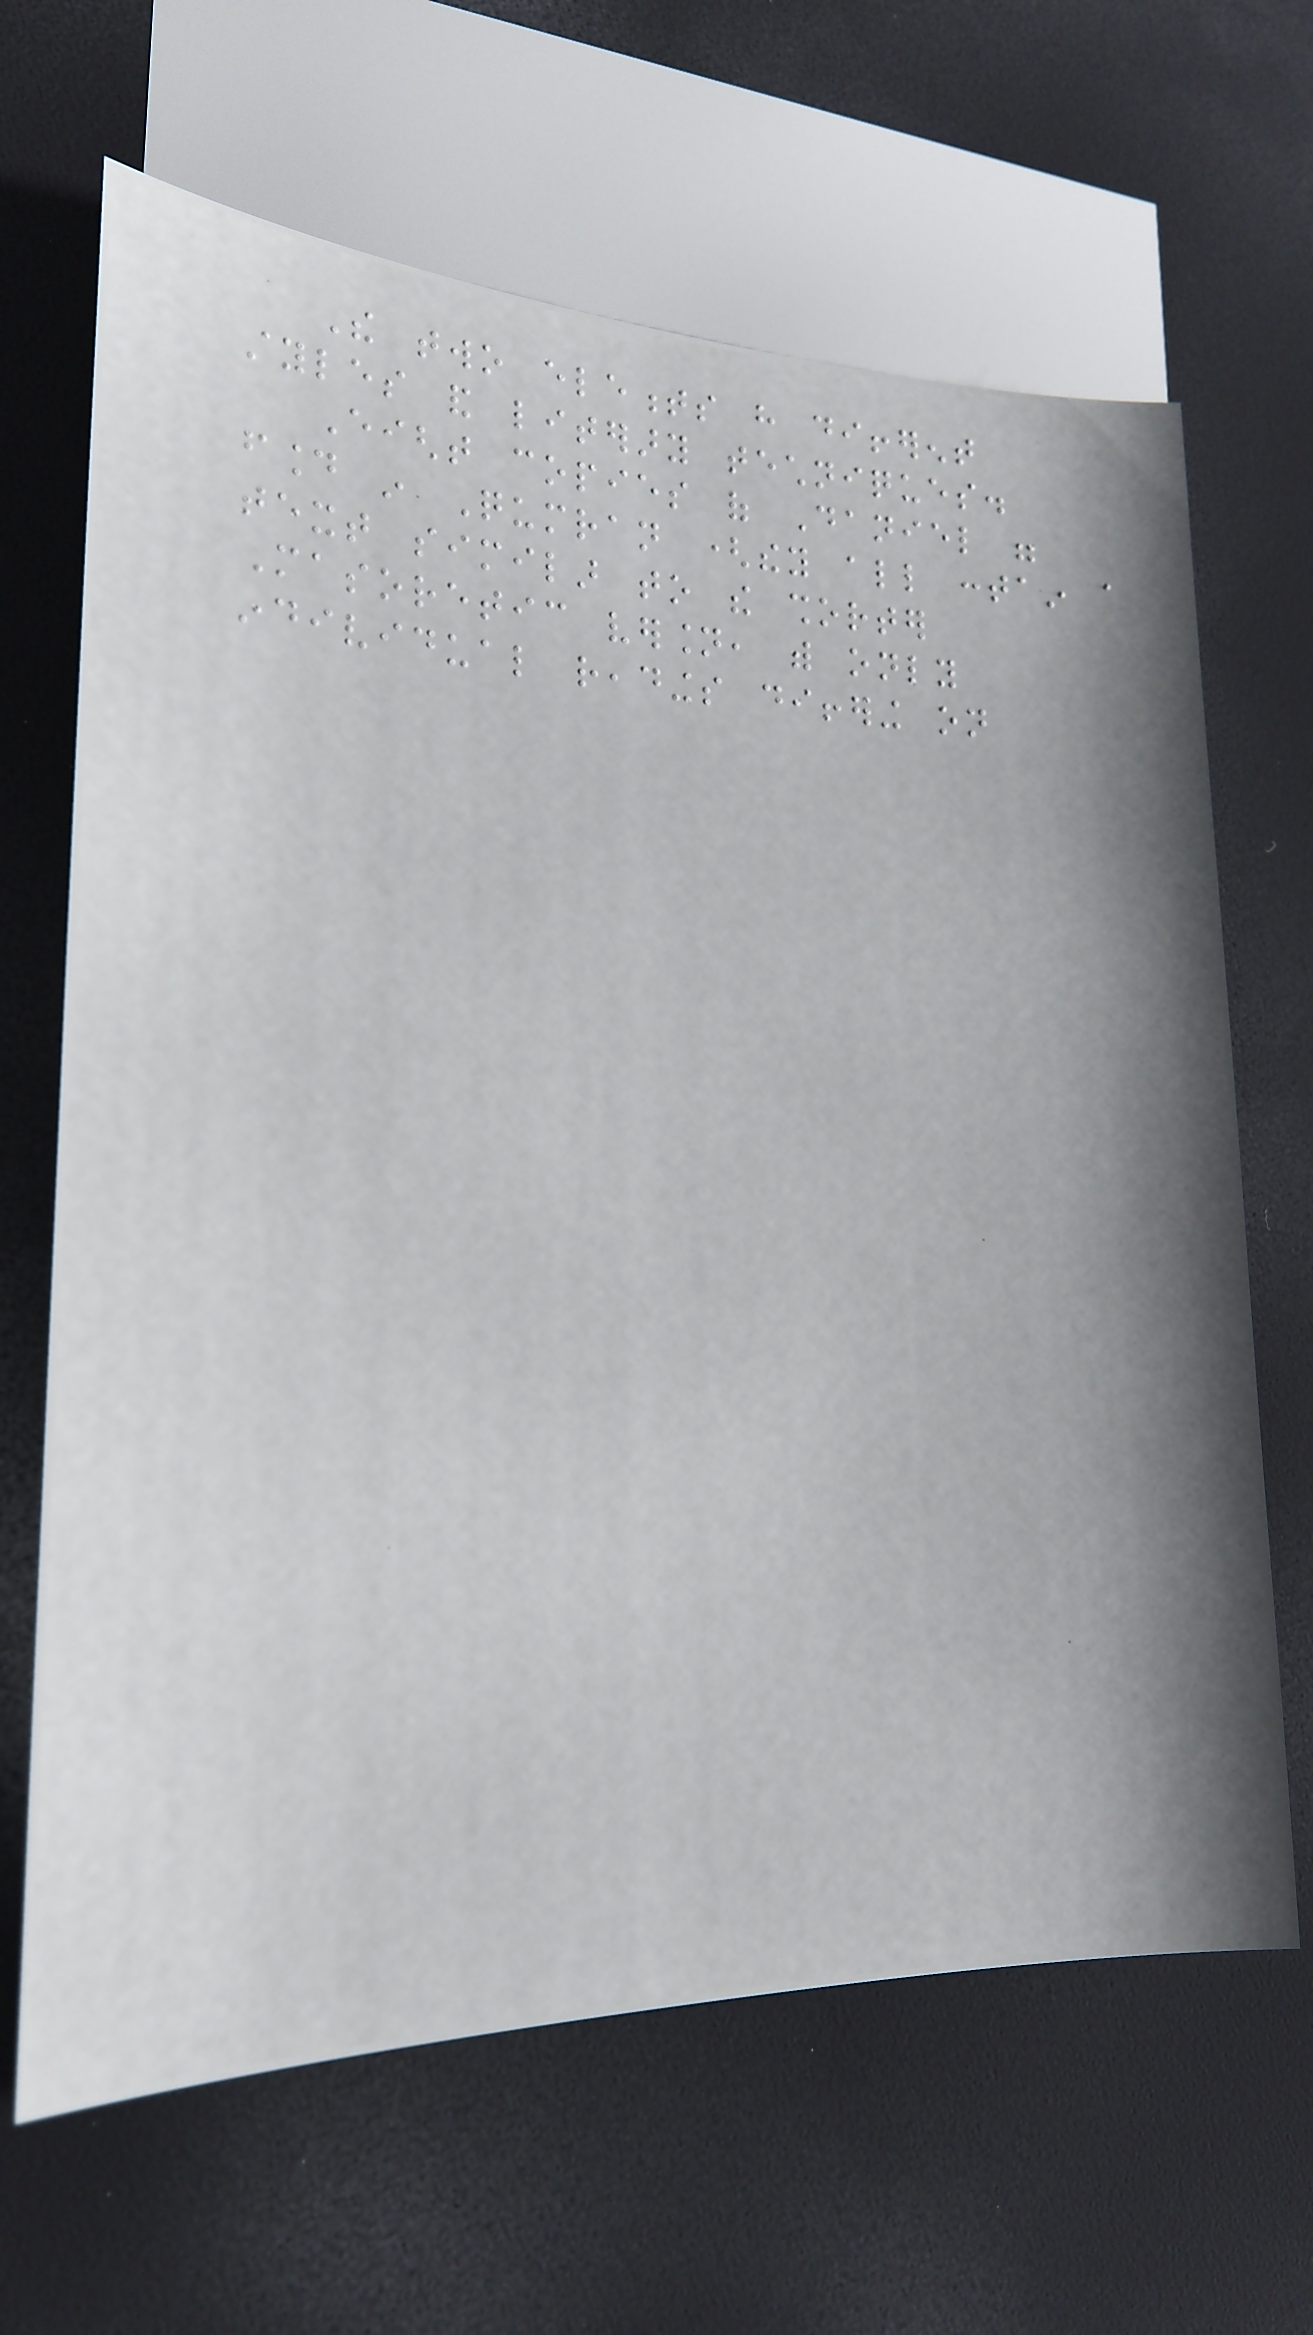The two elements have different
styles and literary techniques.
Eight copies of Daniel were
found in Qumran (they all contain a
text similar to the shorter
Masoretic version, with only
individual readings differing on
